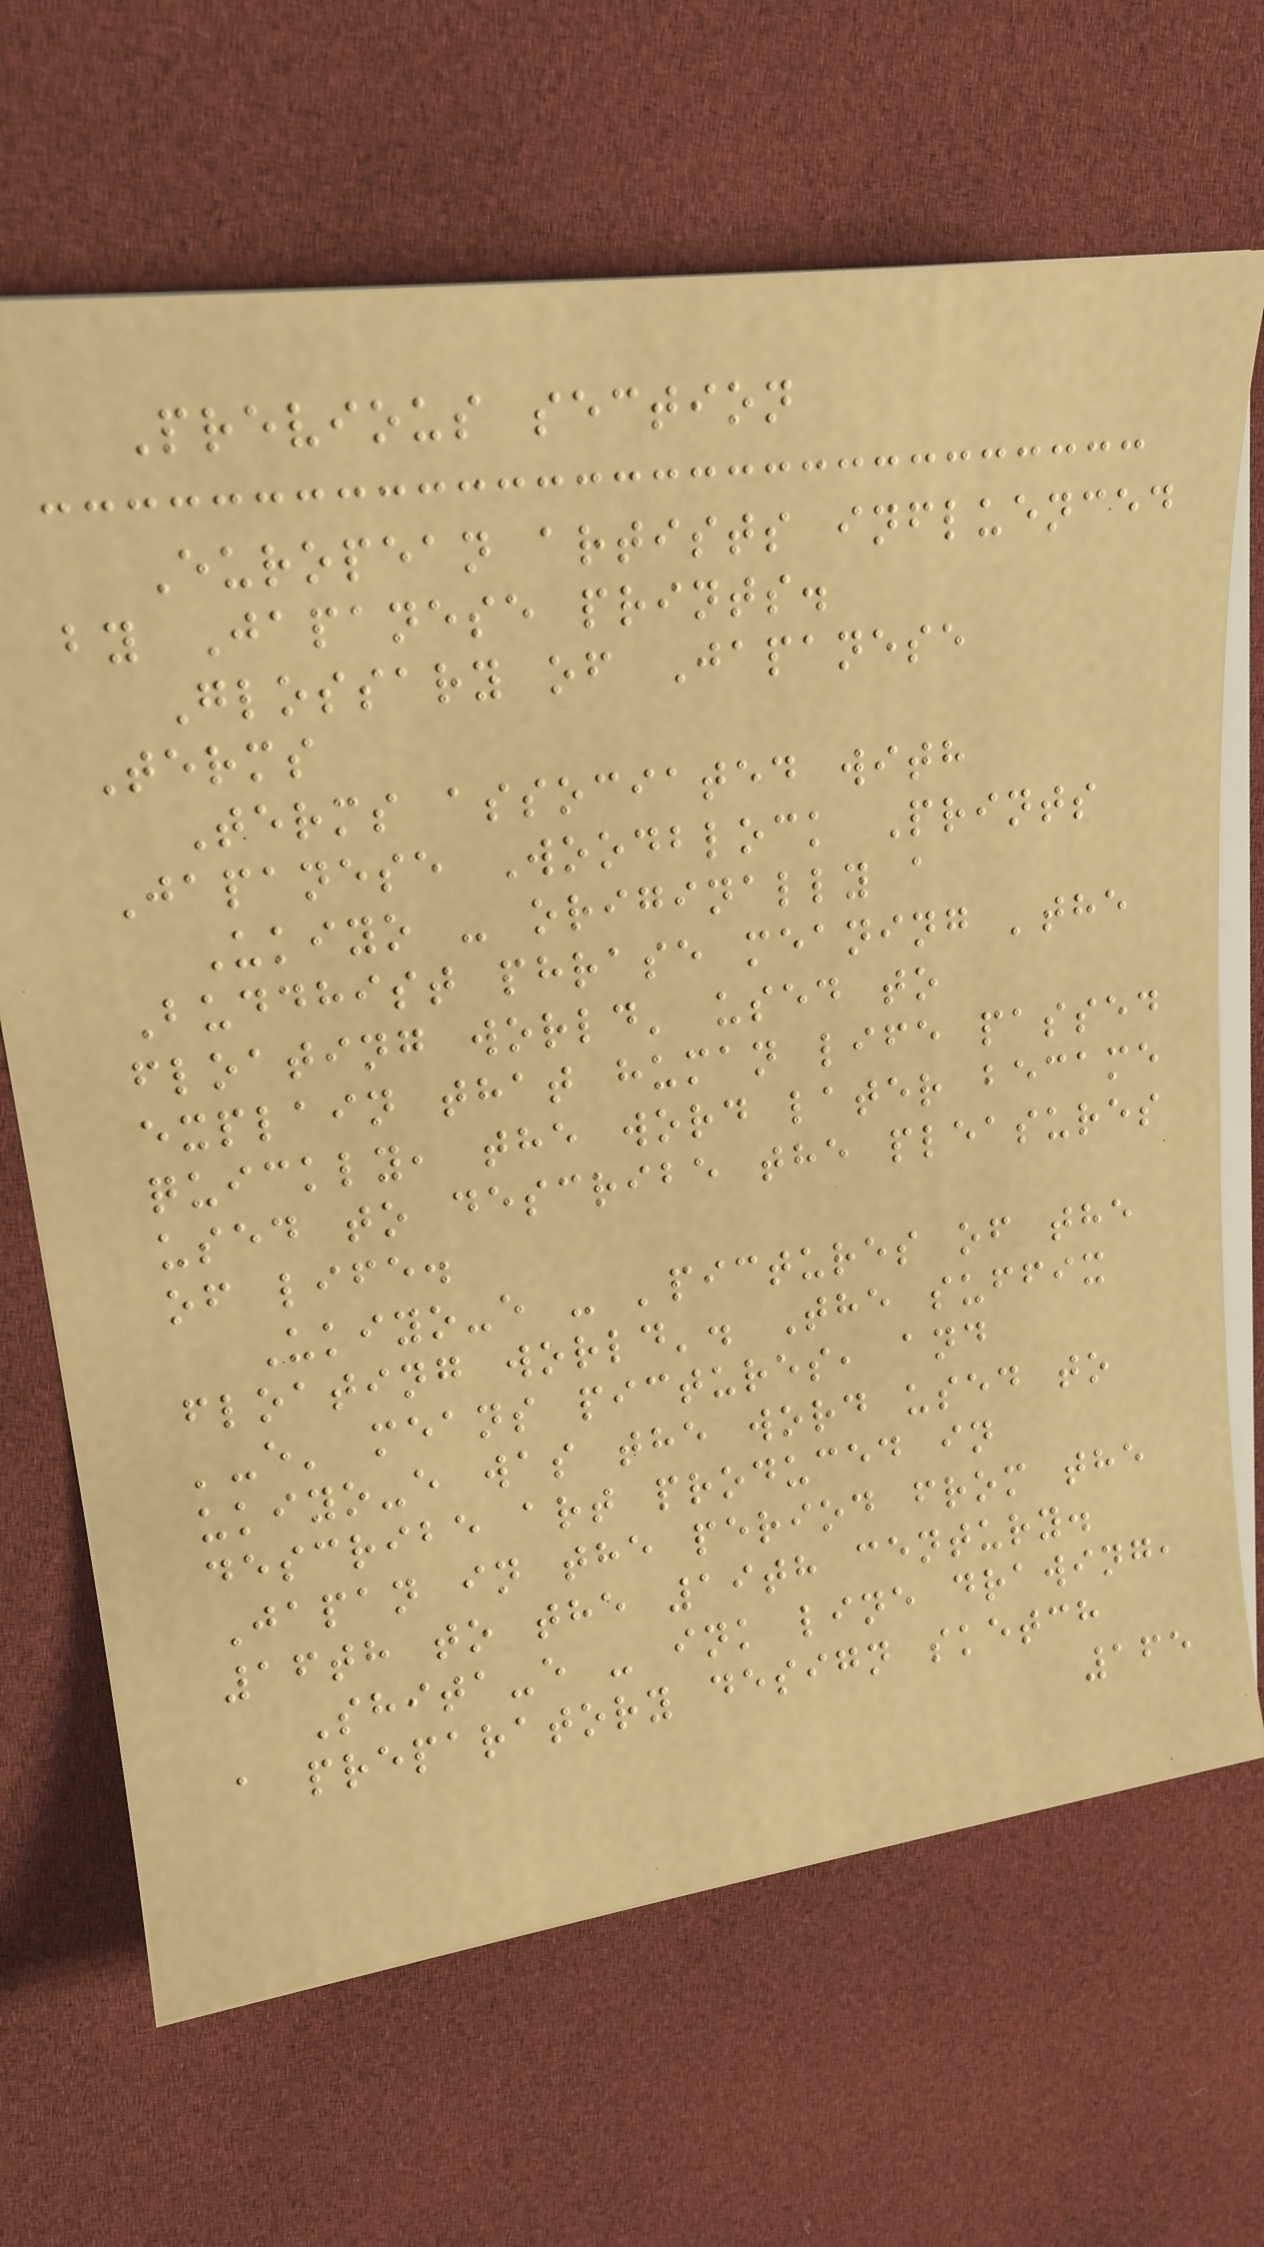Previous section
European artists influenced
by Japanese prints.
Glossary of Japanese
Terms
Terms associated with
Japanese Woodblock Prints
Ukiyo - originally a
Buddhist phrase meaning 'the
floating world' used to
explain that human life passed
quickly, the word later became
used to describe the pleasures
of life.
Ukiyo-e - 'pictures of the
floating world'. The suffix
'-e' means pictures, and
ukiyo-e was the word used to
describe art produced in
Japan in the period from the
16th to the 19th century.
Shita-e - ink line drawing,
a preparatory design sketch
165
